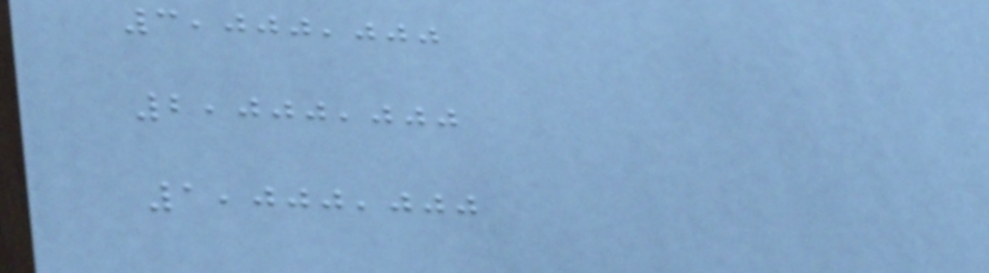3,000,000
2,000,000
1,000,000
